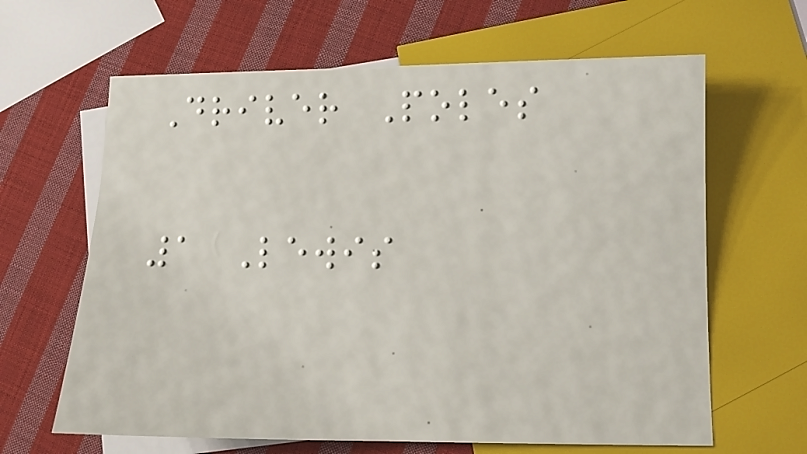Driver Poles
1 Lewis
